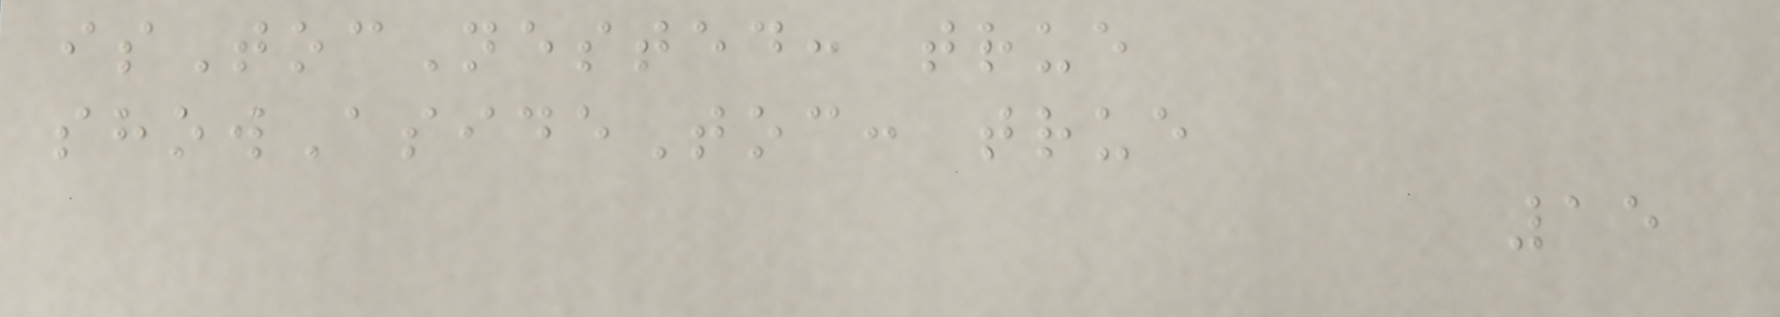isTocNested: true
showAsideToc: true
15
